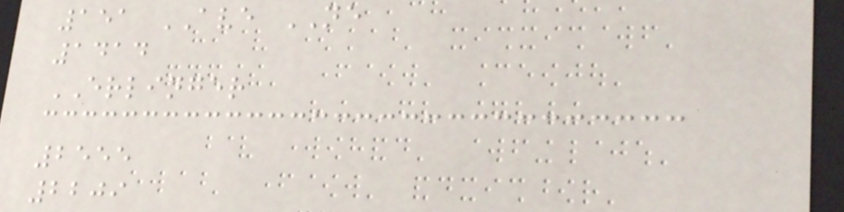151 AVE NE
1414
ERLINGER
2555
2209
